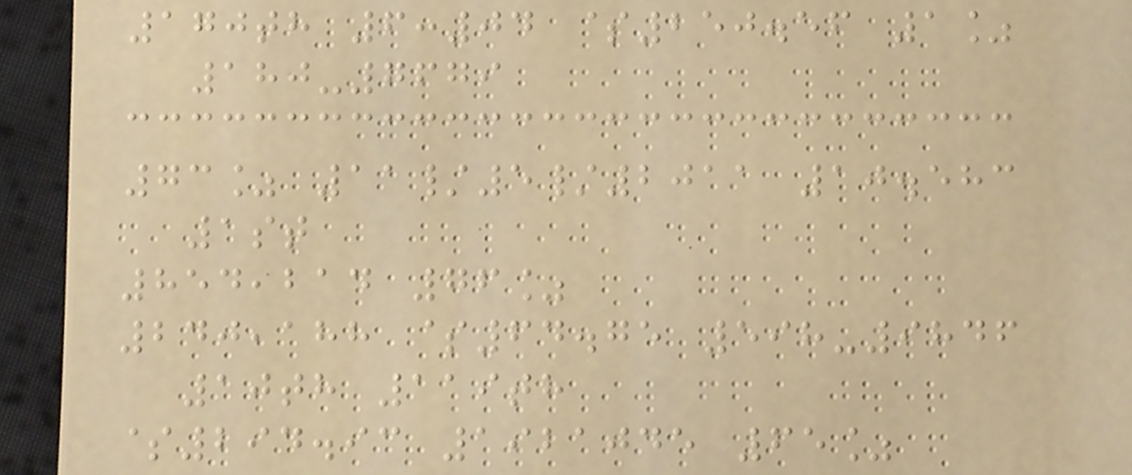170th 6:04 $250.56 1%
180-7679
73% 11/5/2011 10.583
1st
854,214 76%
240,188 $64.75 598-9846
10th 119th
$294.93 1921045 65%
